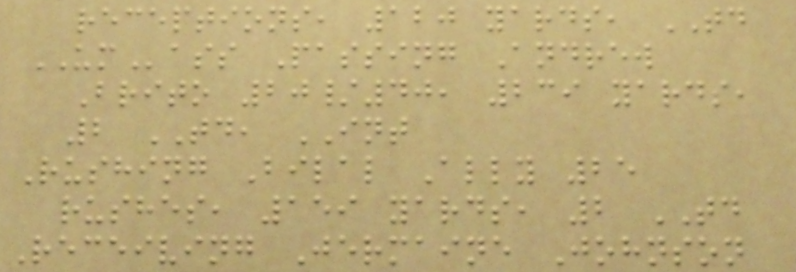receptions, 120 yards, TD
UMass Passing Andrew
Brito 20/40, 239 yards,
2 TD, INT
Rushing Bilal Ally 25
rushes, 159 yards, 2 TD
Receiving Jermaine Johnson
